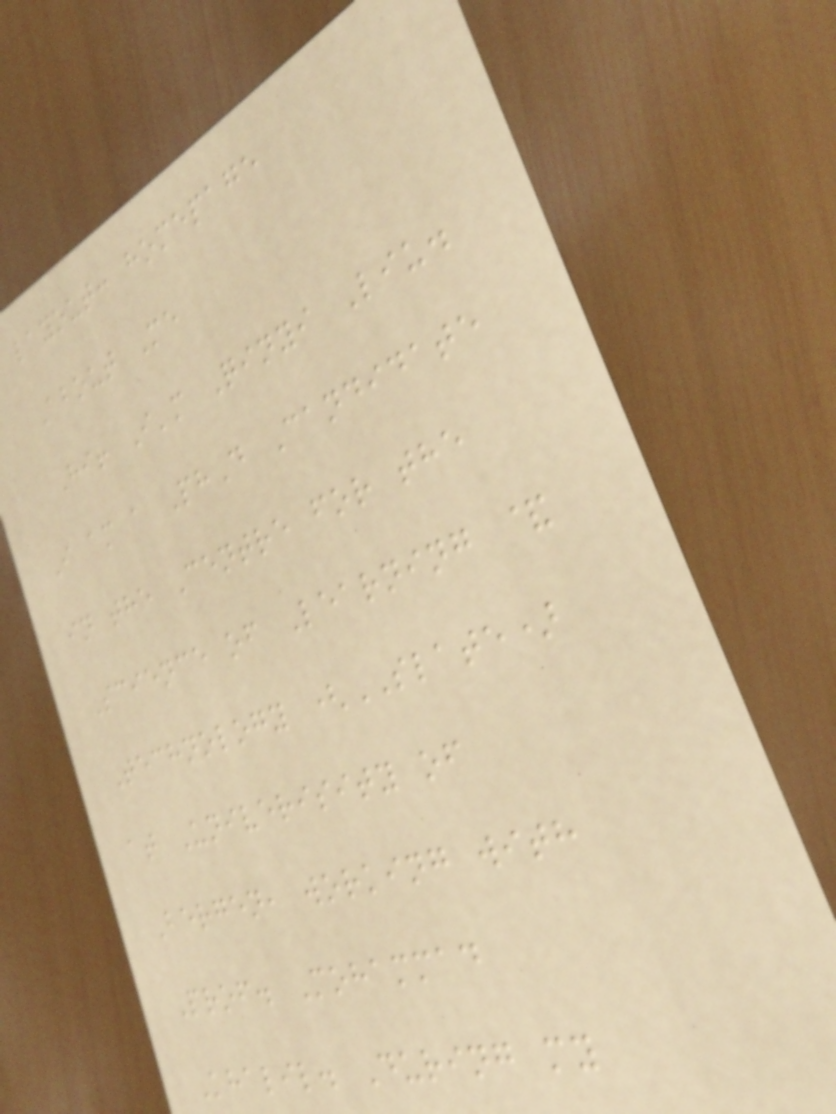layout: homepage
About Me
Hi! I'm Qinyi Liu.
I am a PhD Candidate
in the Centre for the
Science of Learning &
Technology (SLATE)
at Univerisity of
Bergen, working with
Prof. Mohammad
Khalil. During my
